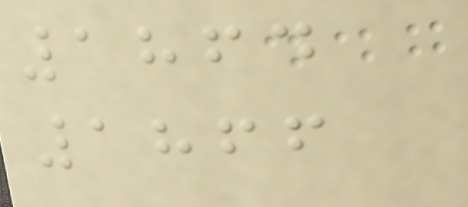1864
1866
